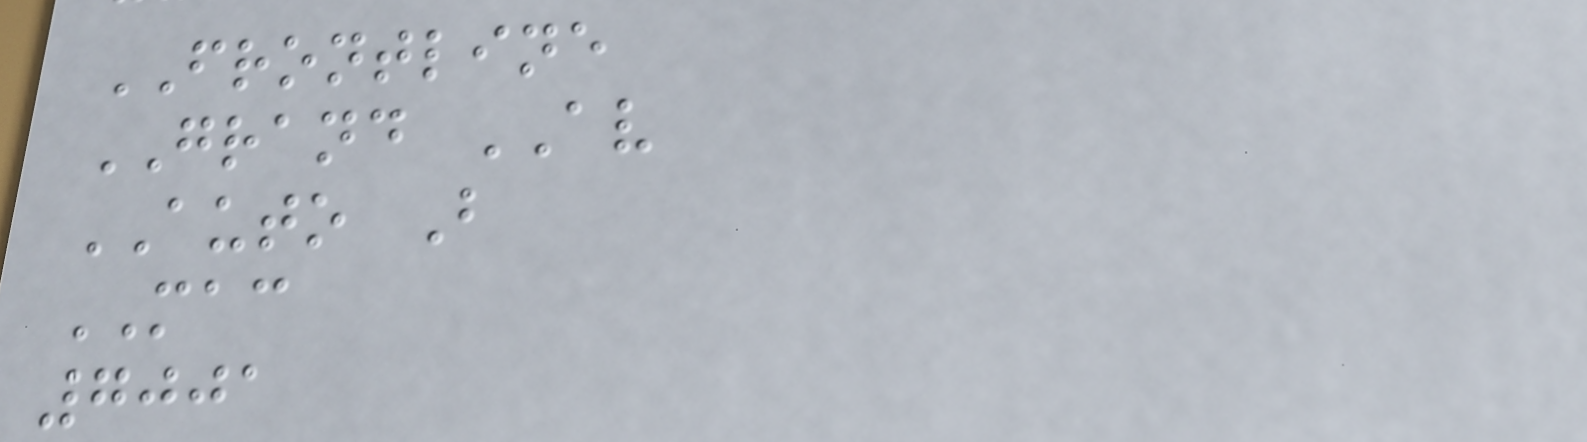FRONTLINE
GRAND AV
AUTO B
MAC
7001
